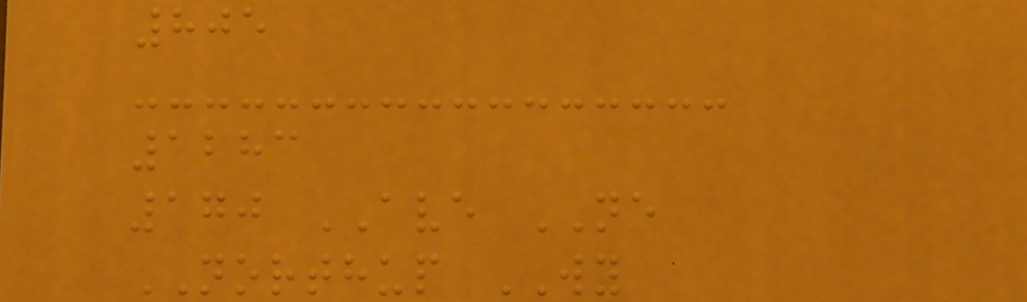805
1283
170 AVE NE
NORTHUP WY
